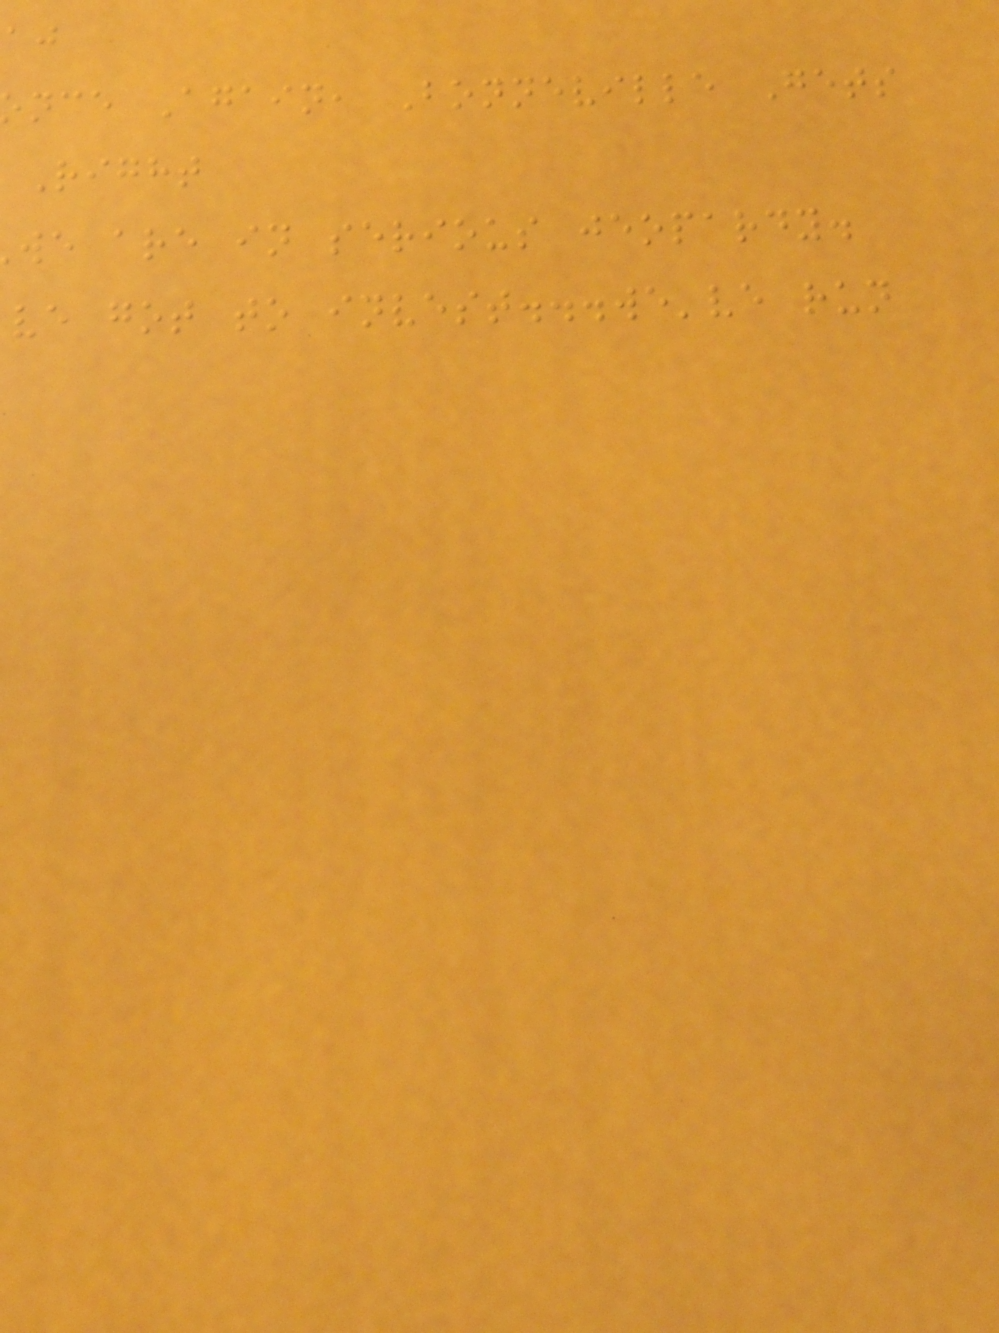nce Again, Bonneville Gets
Right
we are in serious jeopardy.
ve got to invest...we've run
